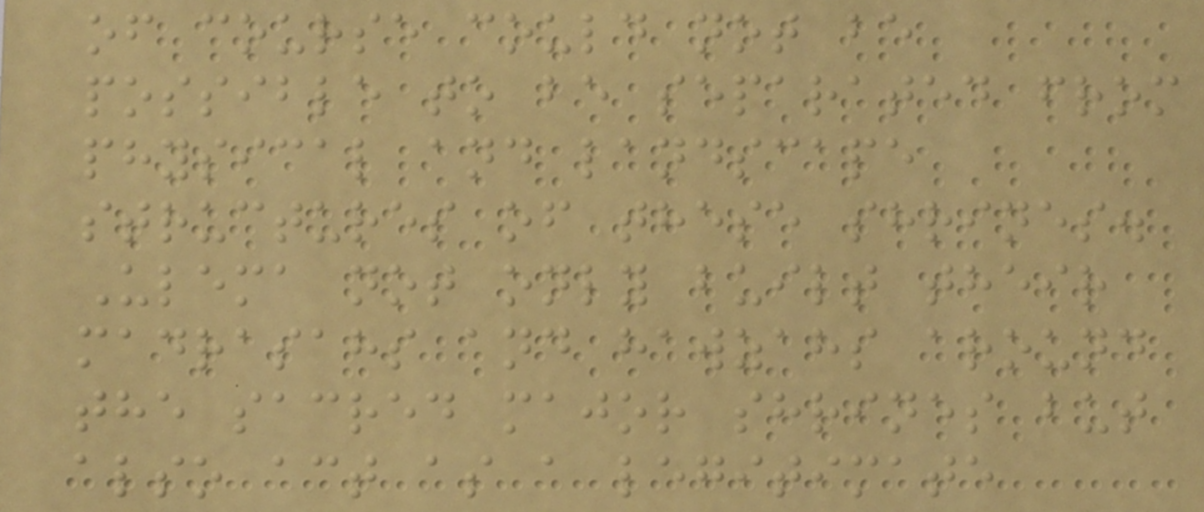of course could not be
possible to be separated from
physical and landscape
structures of these shrines.
Ulema not only built their
madrasahs and hawzahs around
the sacred major shrines but
also act as a legitimate
